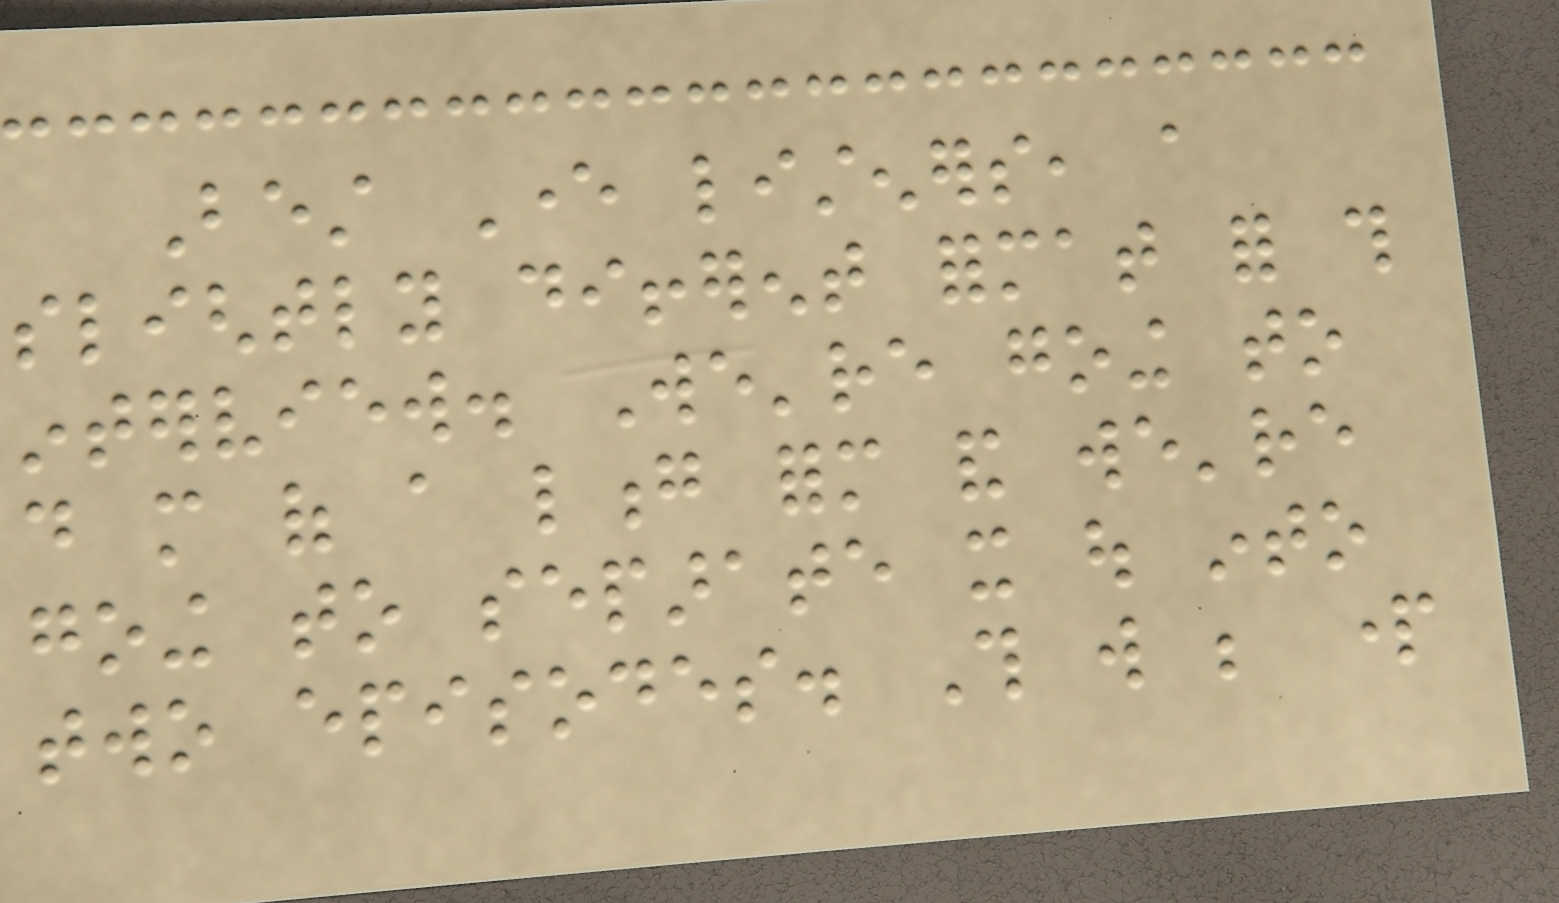Best Ever listeners, a
slightly different format for this
interview. We're going to
do more of a long form and we're
going to separate it out into
two episodes. This will be part
